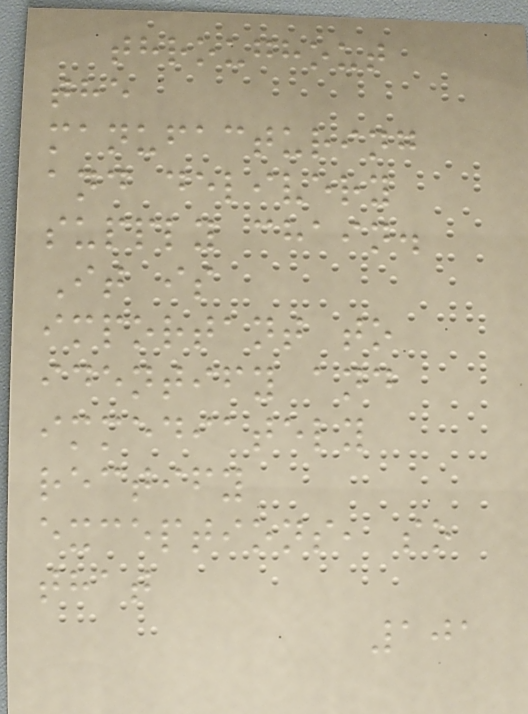throughout
the
manufacturing
and delivery
supply chain.
It is
important to
identify and
immediately
rectify
exceptions, so
that
101
